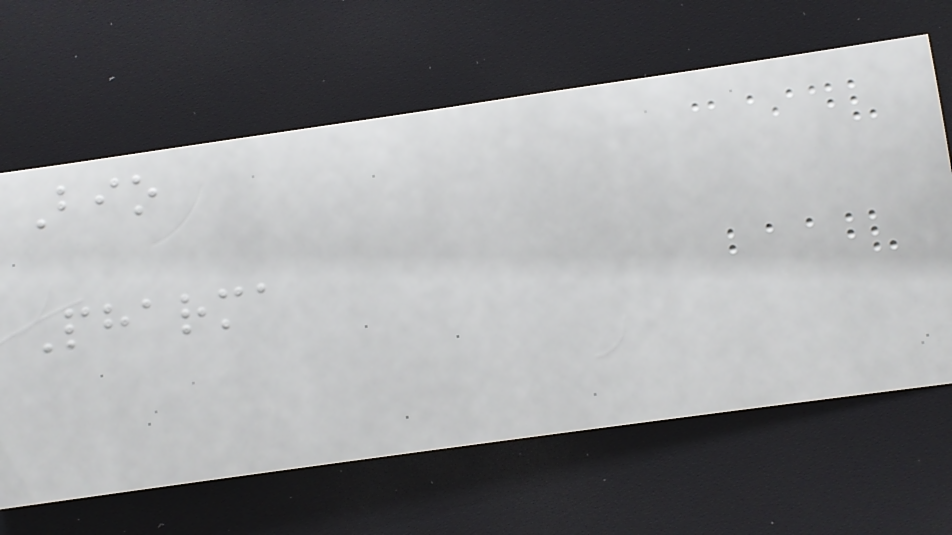Bio
Pharma
